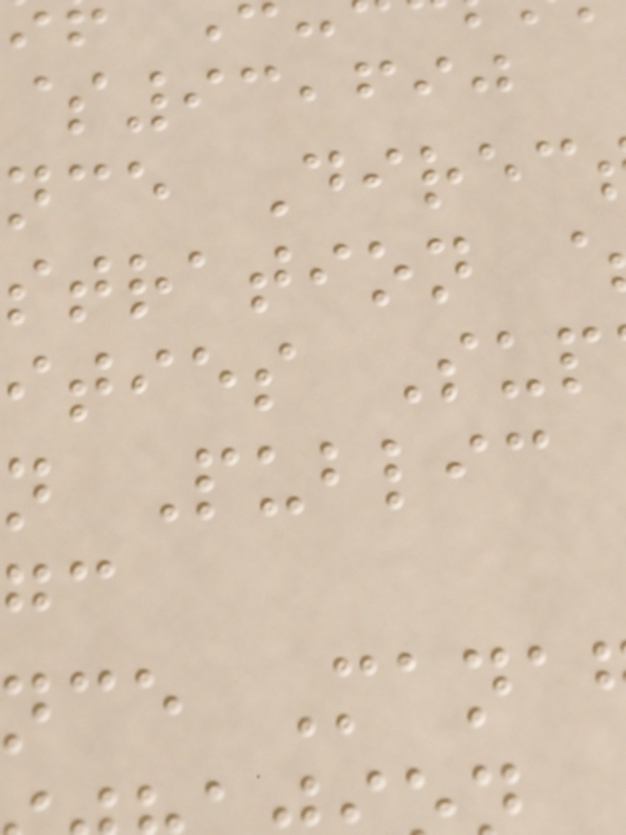$93,690
nce Direc
stration
ities Sup
n Public
nce Mana
